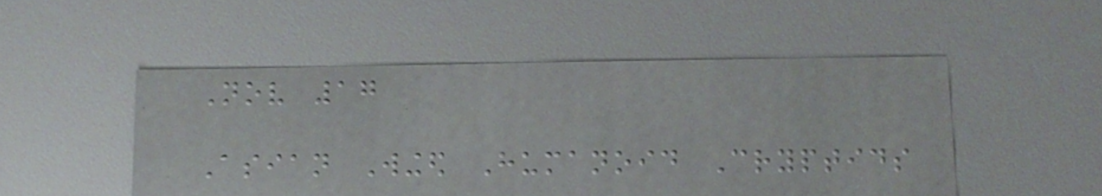Nov 17
Asian Winged Humanoid Cryptids
